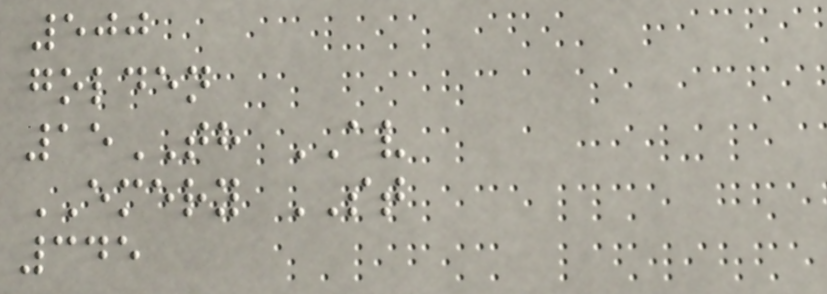500
golden
15TH AV
EMERY ST
345
